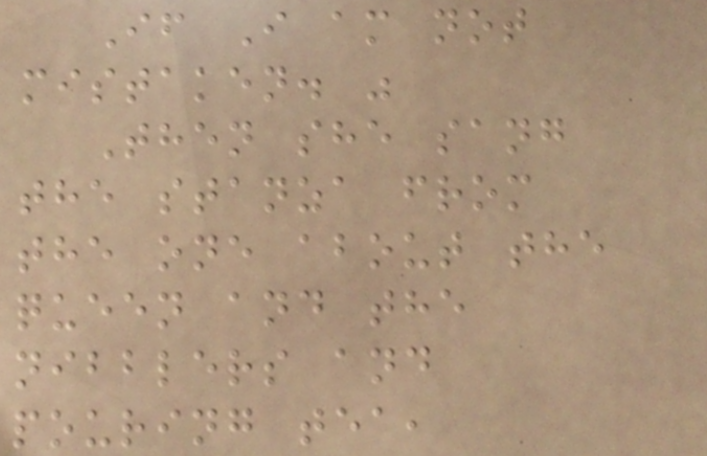If I am not
mistaken. "
Then she sang
the stanza from
the one about the
queen and the
nibblers and
pouring tea,
